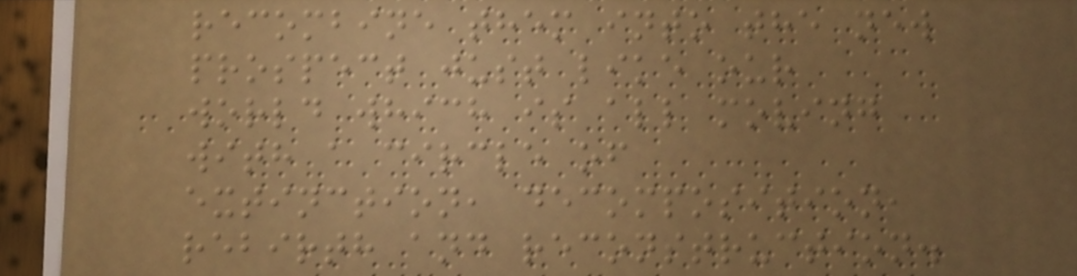recombine them into the new
prospect just like our
world which is all moving
with a circle of
extinction, decomposition,
rebirth and reconstruction.
